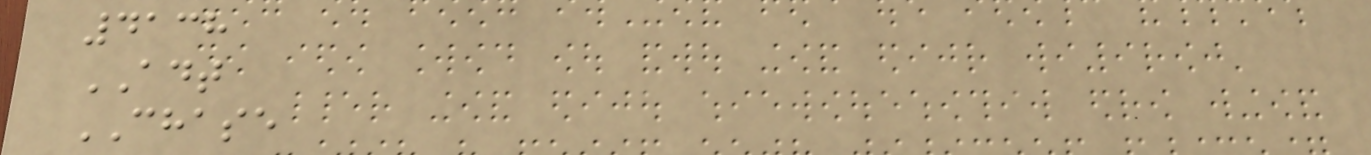4138
ADT
CHASE
